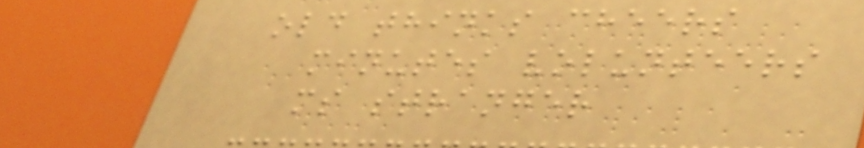old thinks cheers
minutes volunteers
ms stranger
